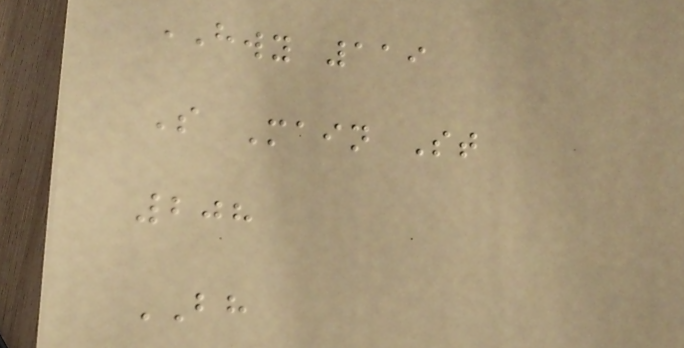HWY 119
S Main St
208
BH
